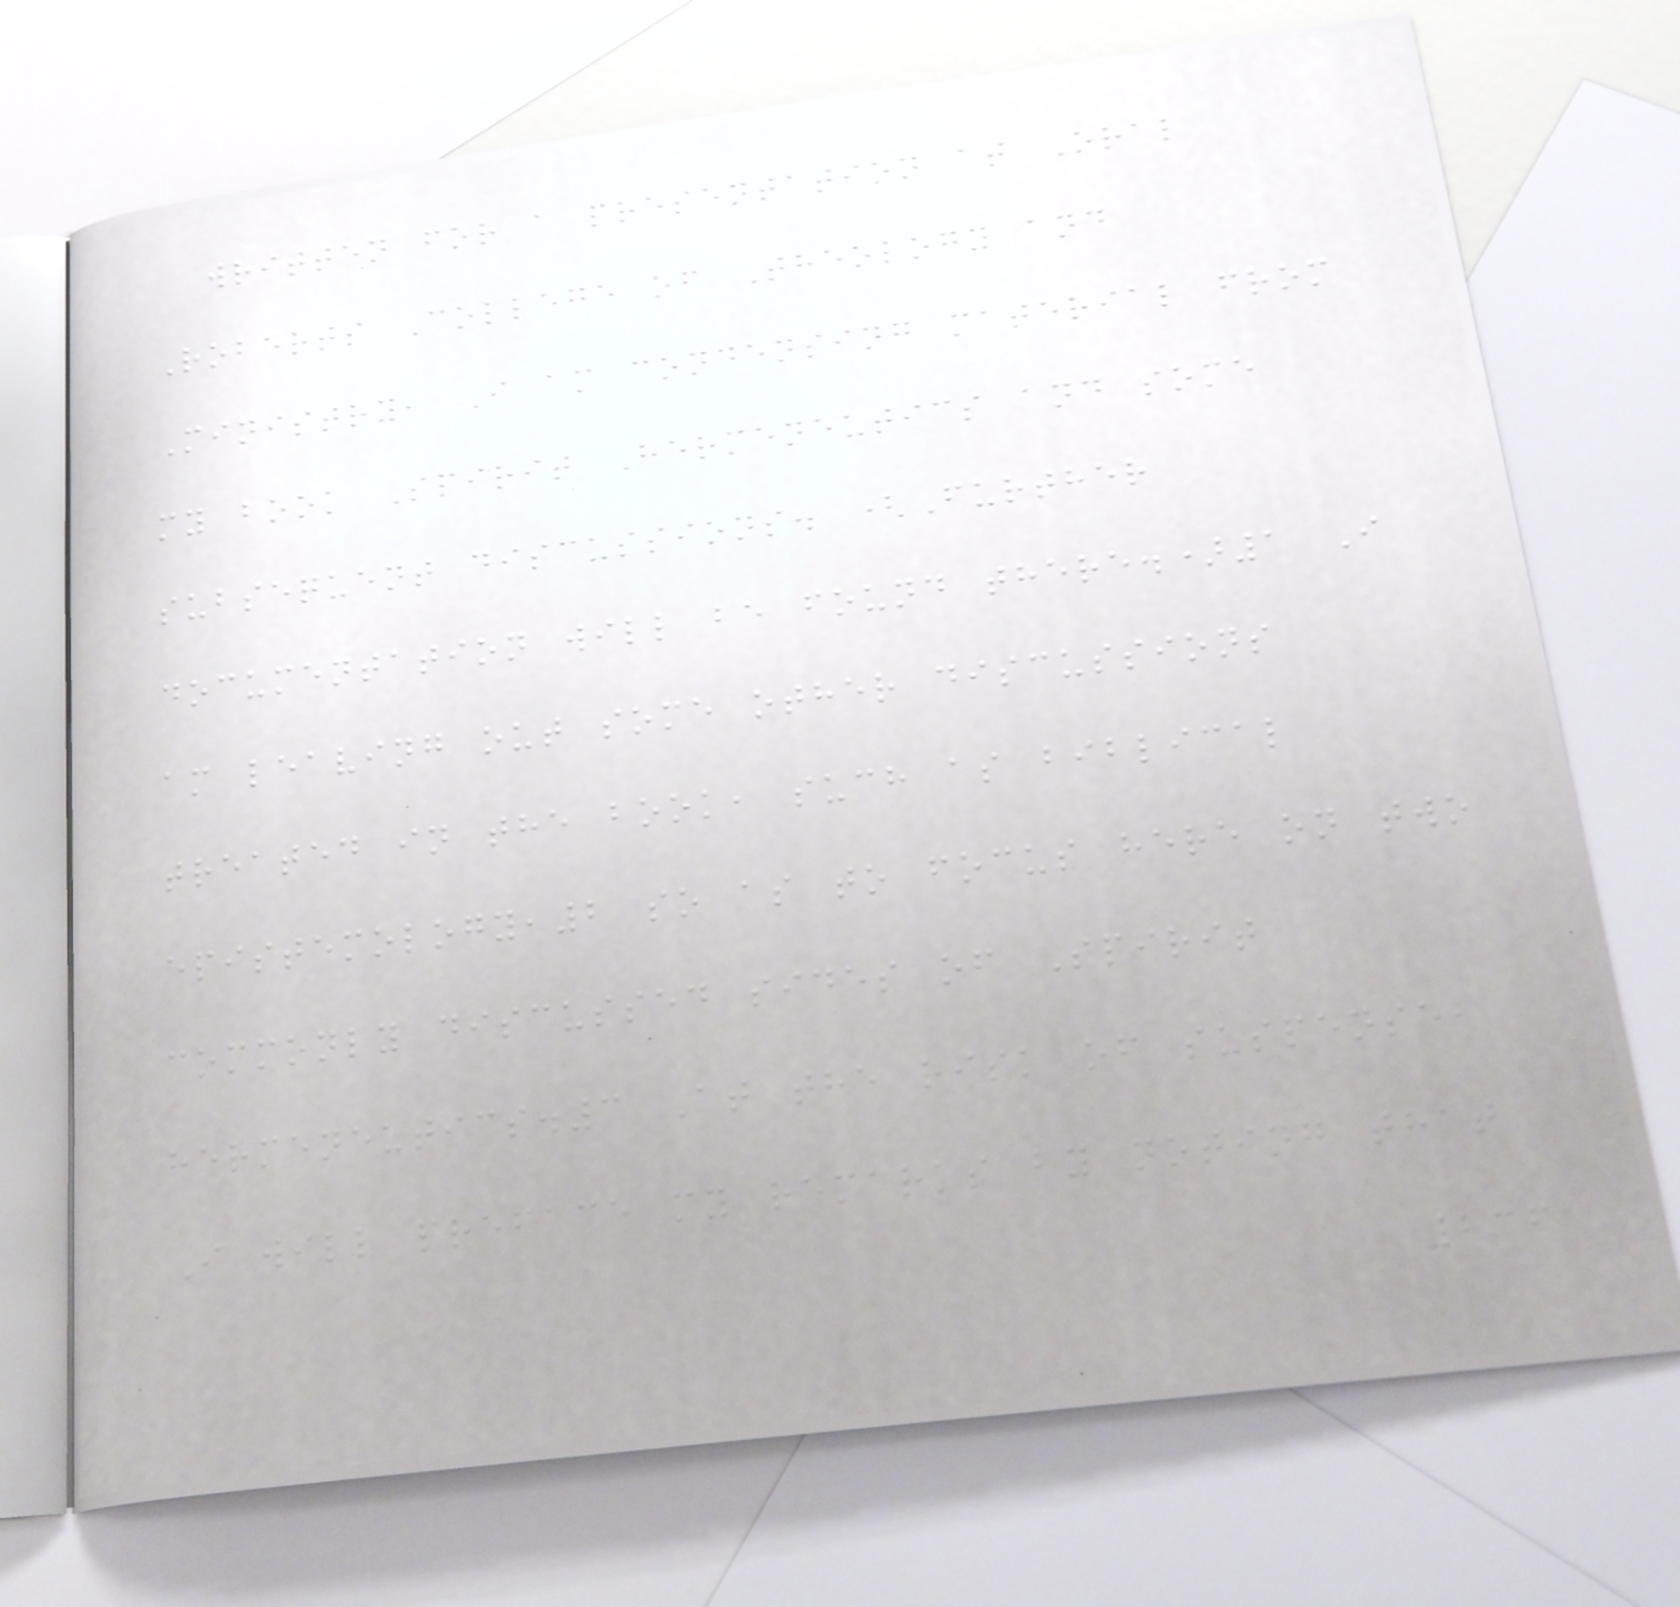written for a presentation at Oral
Roberts College of Theology and
Ministry, I am condensing material from
my book Spirit Hermeneutics and some
subsequent discussions. (Further
documentation will be found there.)1 I
am leaving out some other discussions
treated in the book, such as biblical
epistemology,2 so as to focus here on two
commonly discussed sides of Spirit
hermeneutics.3 At the risk of suspense,
I will preface my remarks by noting that
236
